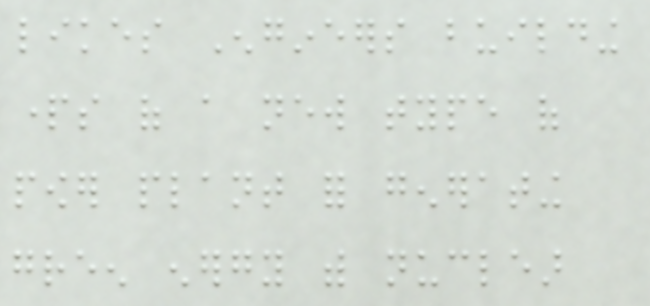likes Engineers building
parts of a new type of
power plant for generating
green energy with nuclear
